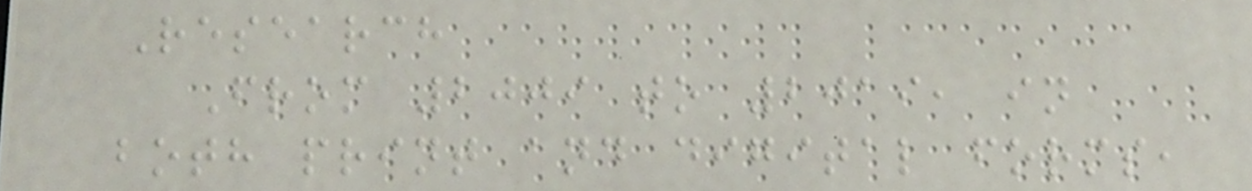Research
From 2009 to 2019, in
both print and digital forms,
